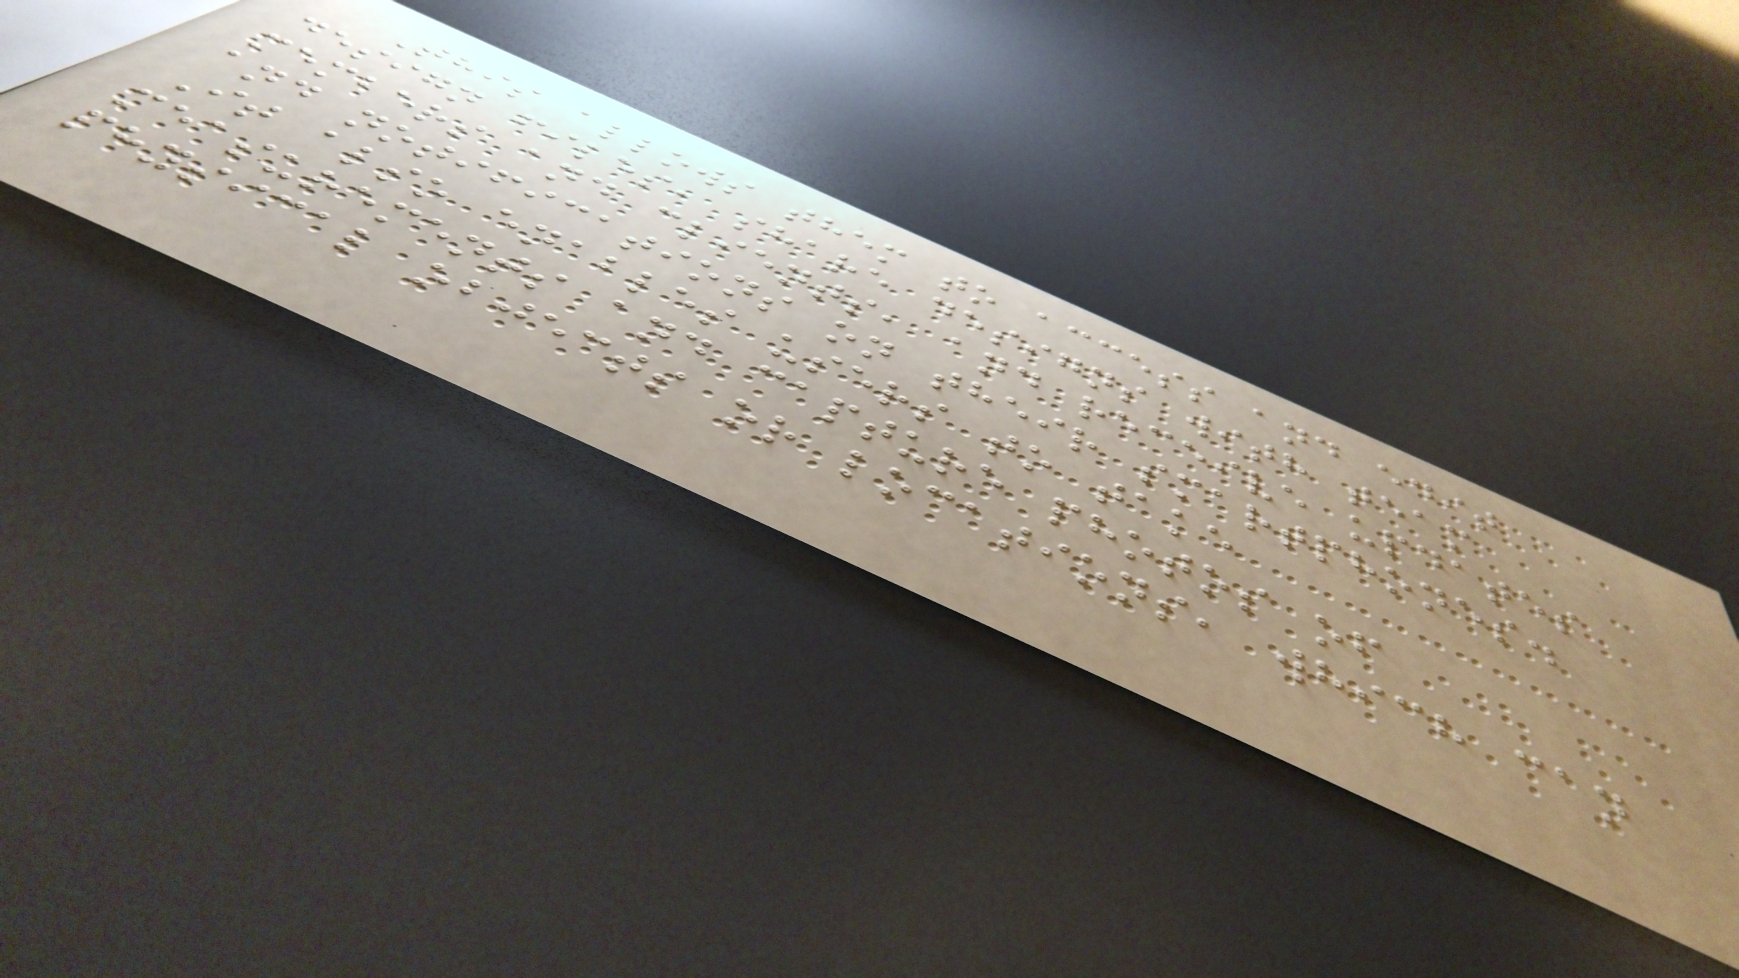This allows them to access and edit
design files, share designs with team
members and clients, and receive updates
and notifications on their smartphones.
It also enables users to take
measurements and capture photos of
physical objects or locations, which can
